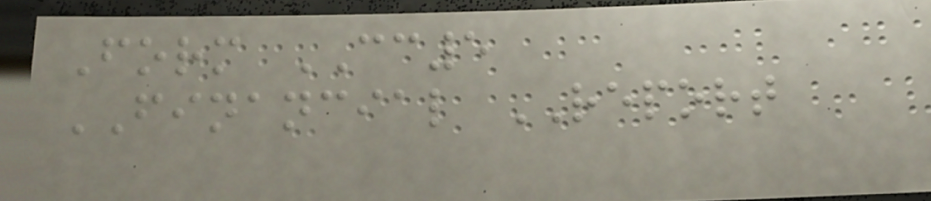Form CC5
FINANCIAL REPORT
